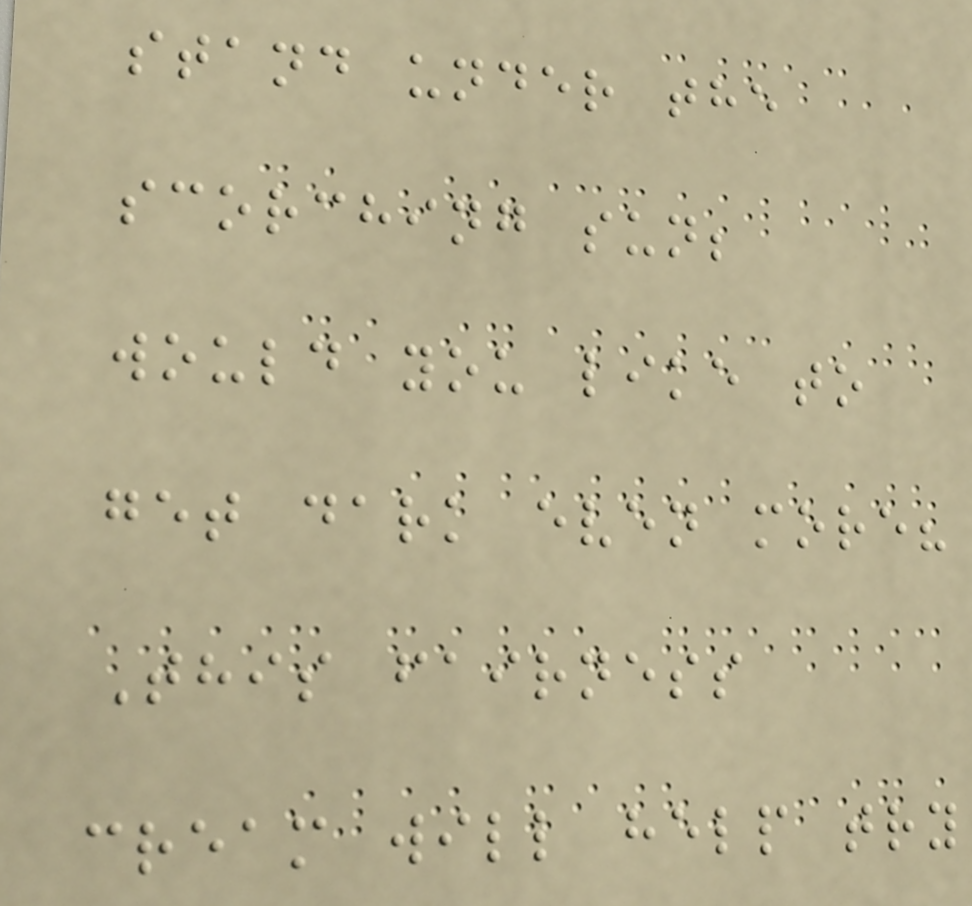stand under the
scorching sun;
would you like to
get dark even more?
This fairness
cream will help try
